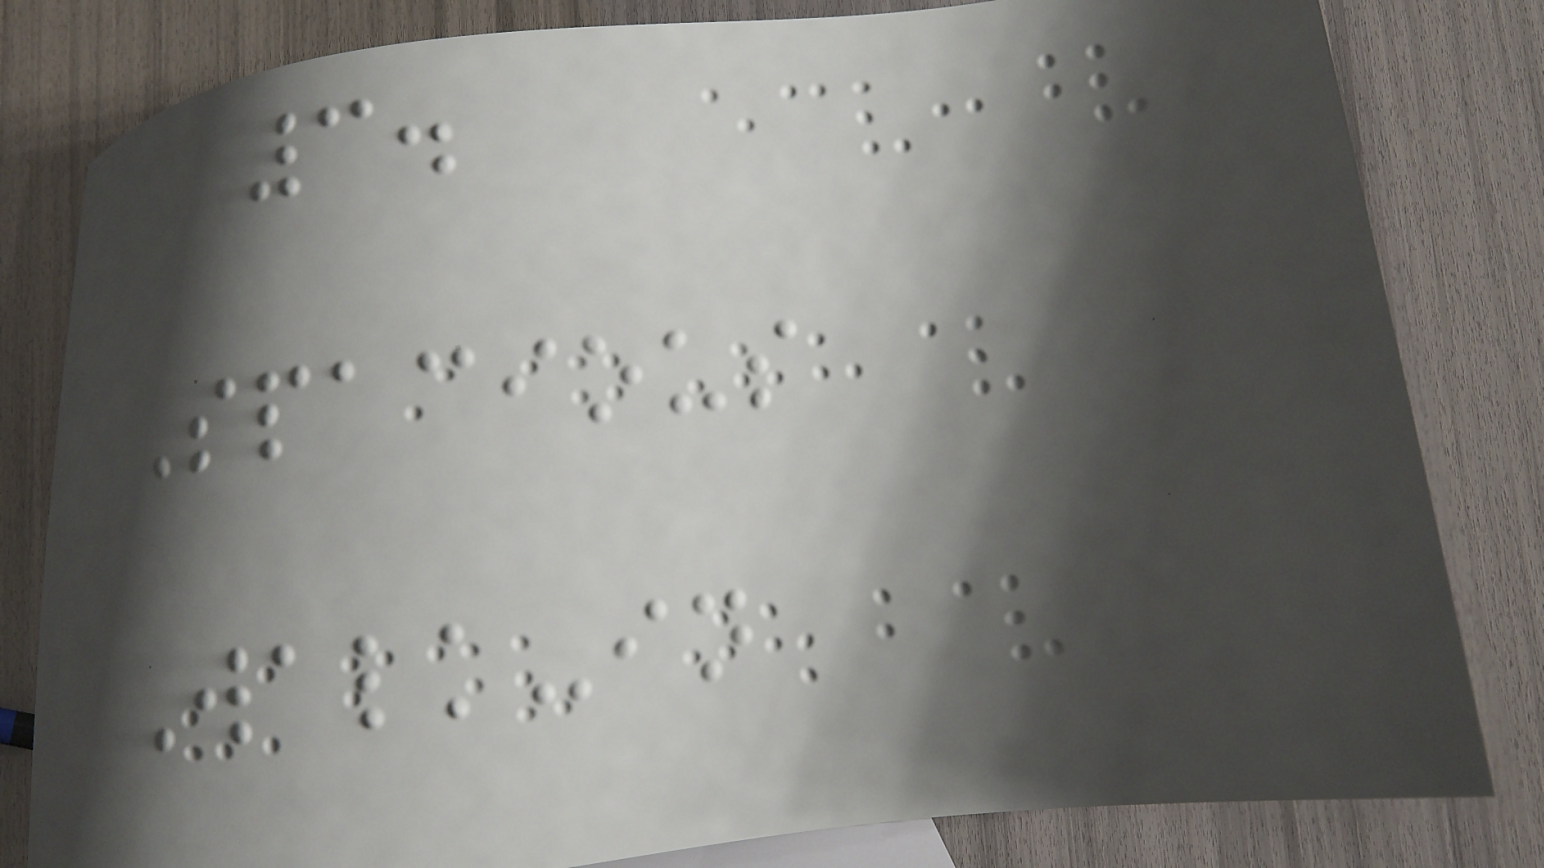3.
Spacious
Walk-in
